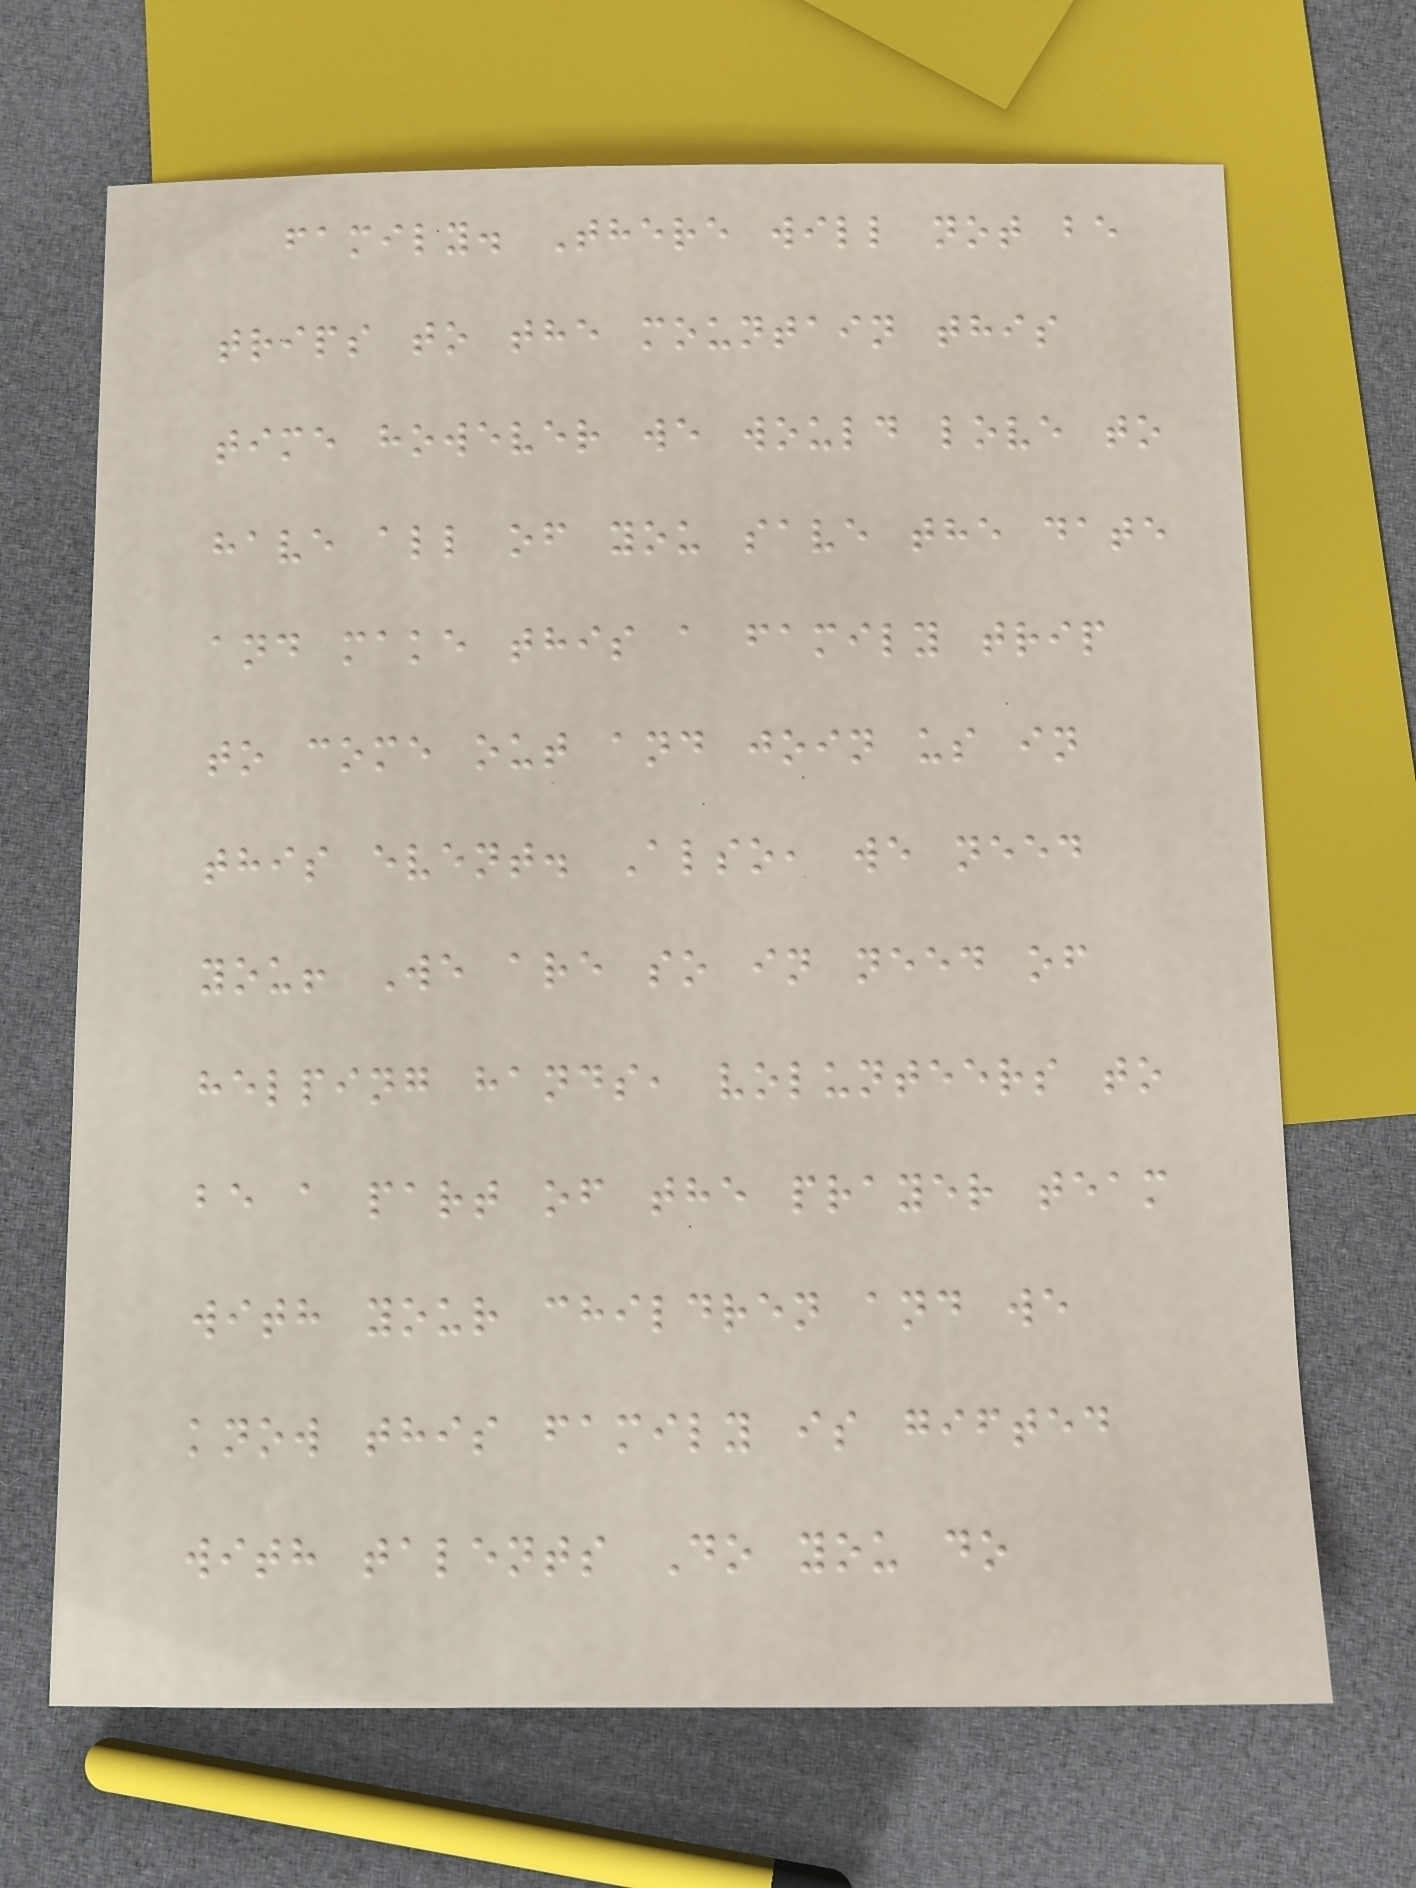family. There will not be
trips to the mountain this
time however we would love to
have all of you save the date
and make this a family trip
to come out and join us in
this event. Also, we need
you! We are so in need of
helping hands, volunteers to
be a part of the prayer team
with your children and we
know this family is gifted
with talents Do you do
